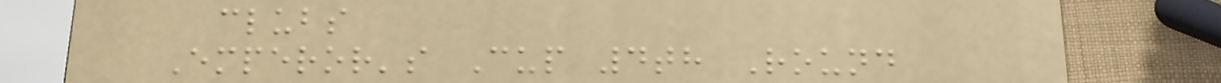clubs
Emperor's Cup 4th Round
